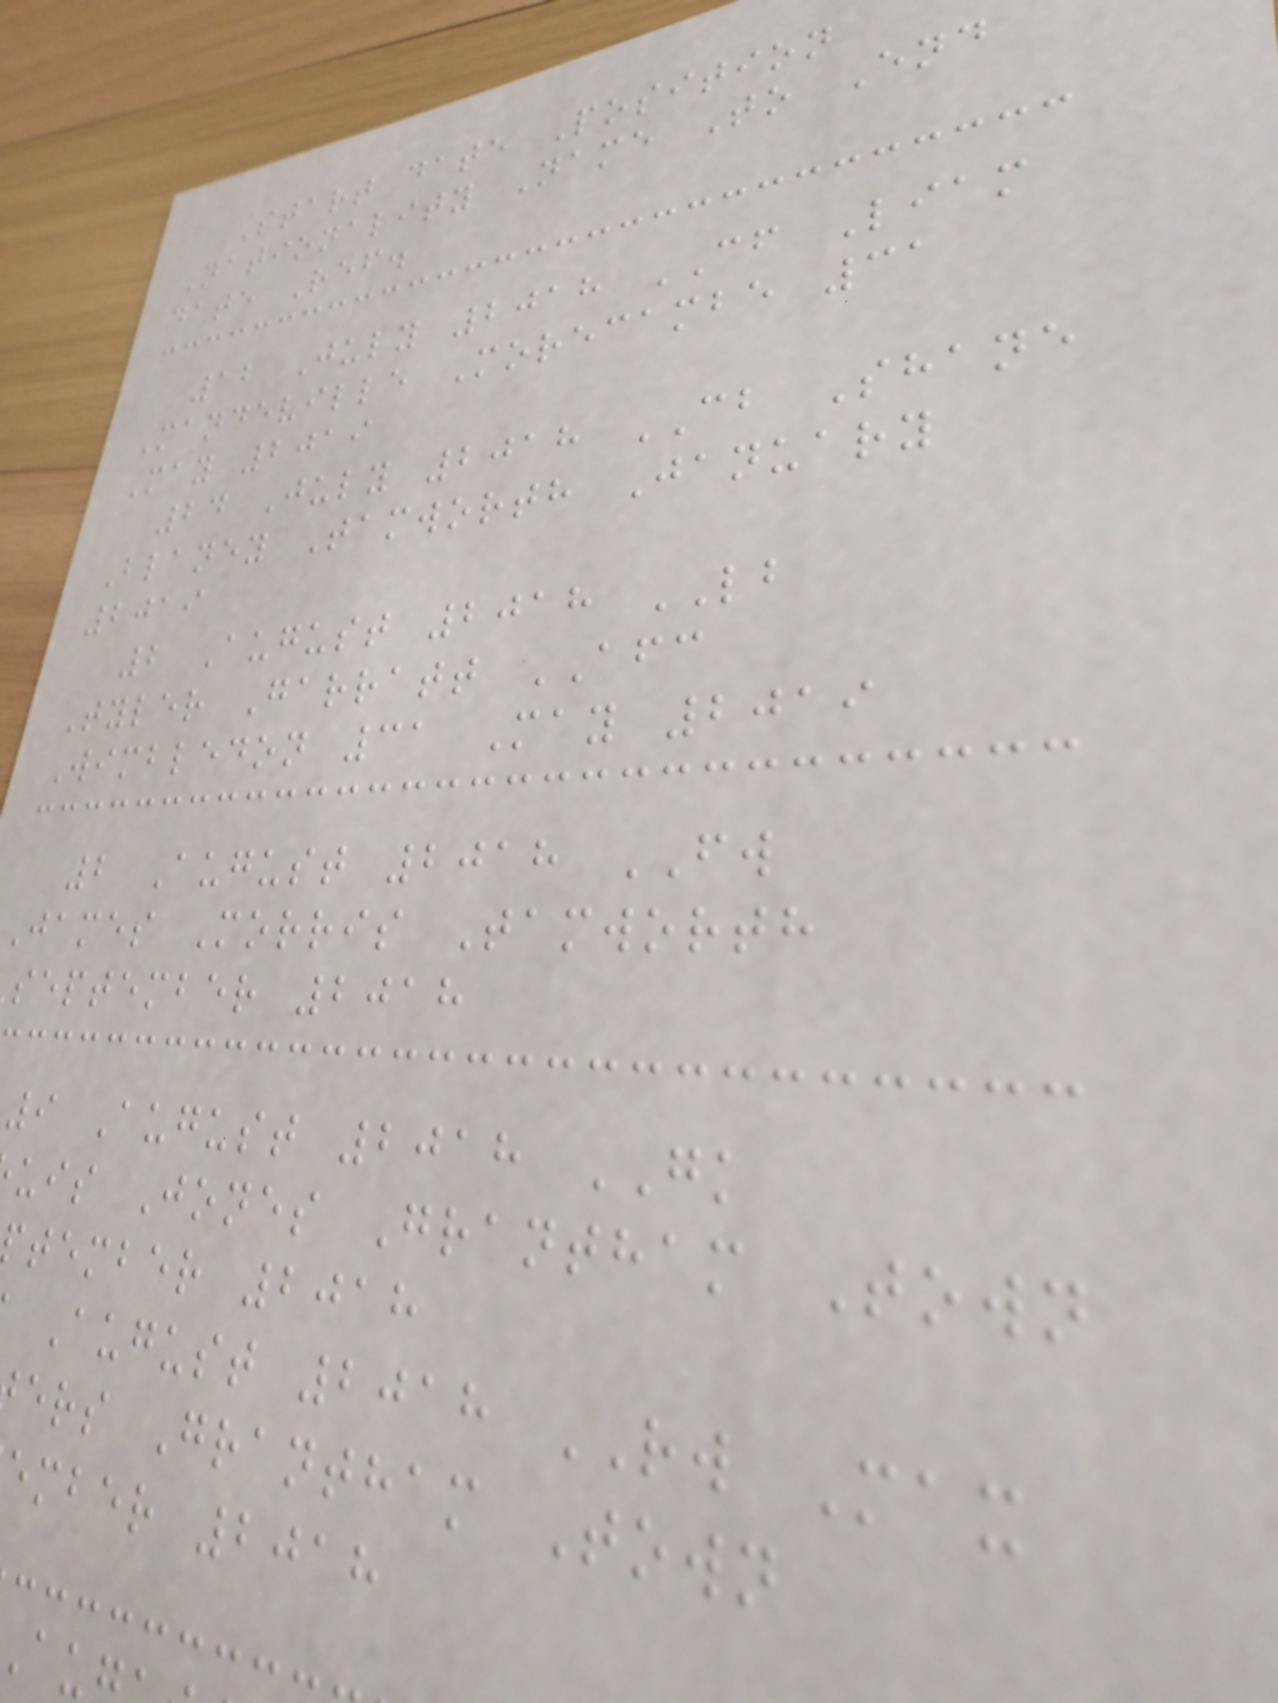Start date Position
Nationality Name To End
date Ref.
12 July 2018 CF Liam
Mandeville Morecambe 31
May 2019
24 July 2018 CB Shane
Blaney Tamworth January
2019
2 August 2018 LB
Tyler Garratt AFC
Wimbledon 31 May 2019
2 August 2018 FW
James Morris Tamworth
september 2018
9 August 2018 GK
uis Jones Grantham Town
tember 2018
August 2018 RW Max
ers Grantham Town
ember 2018
